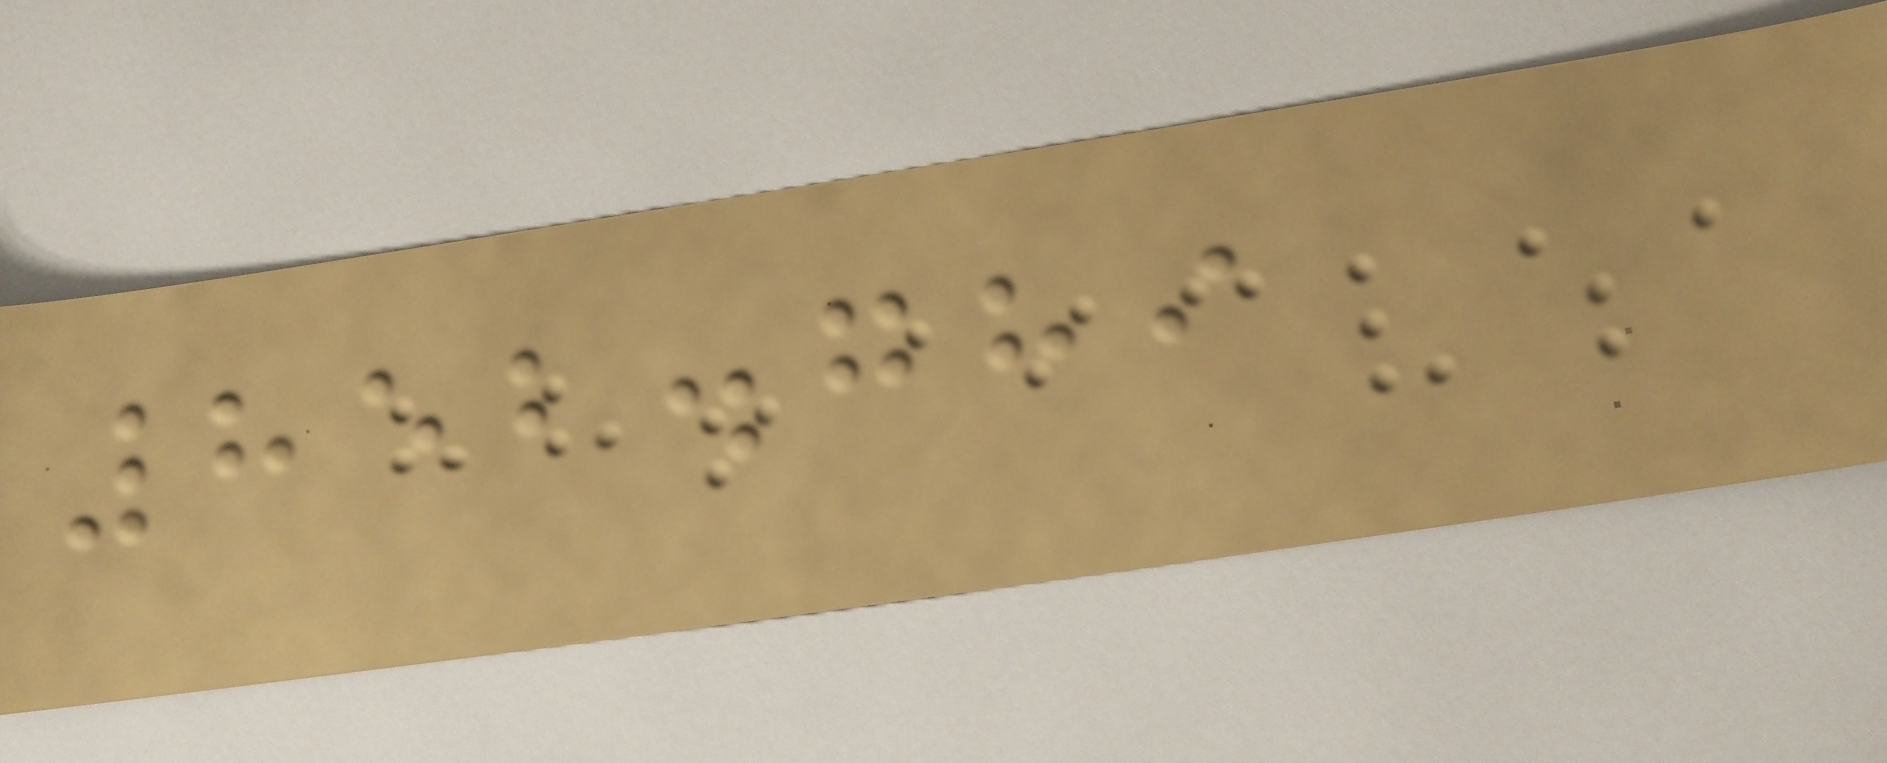852.789
